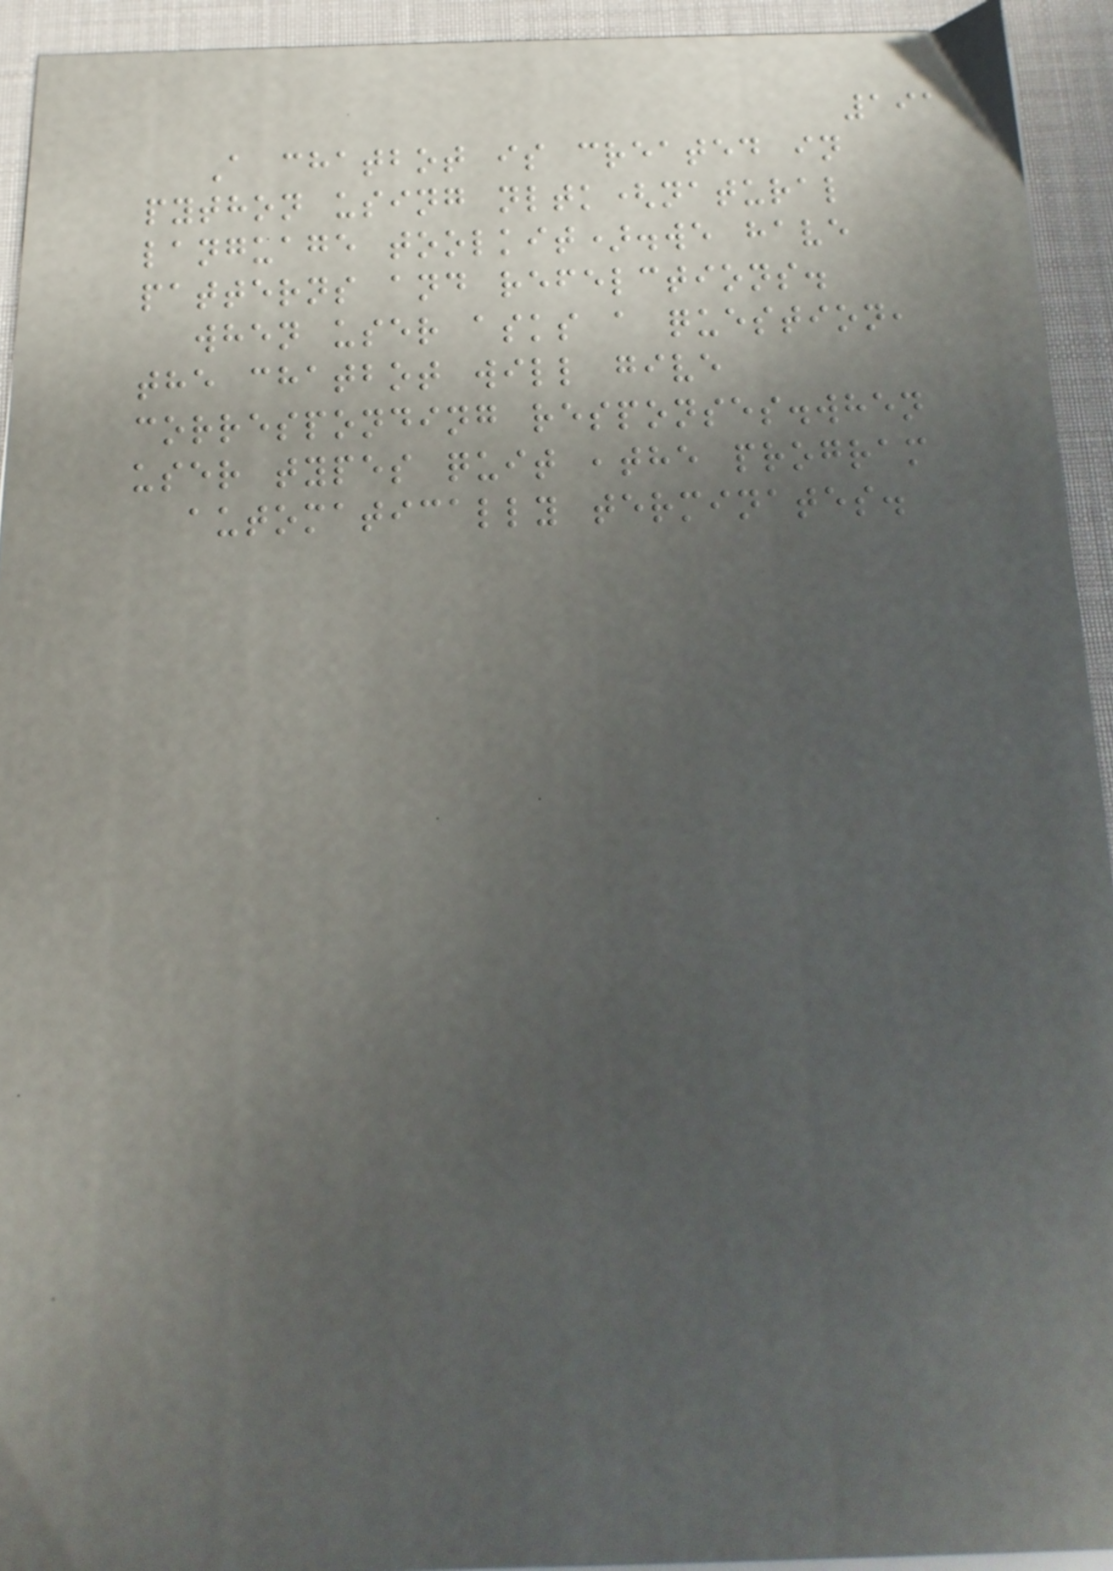191
A chatbot is created in
python using nltk(natural
language toolkit).we have
patterns and refelctions.
when user asks a question,
the chatbot will give
corresponding responses.when
user types quit ,the program
automatically terminates.
